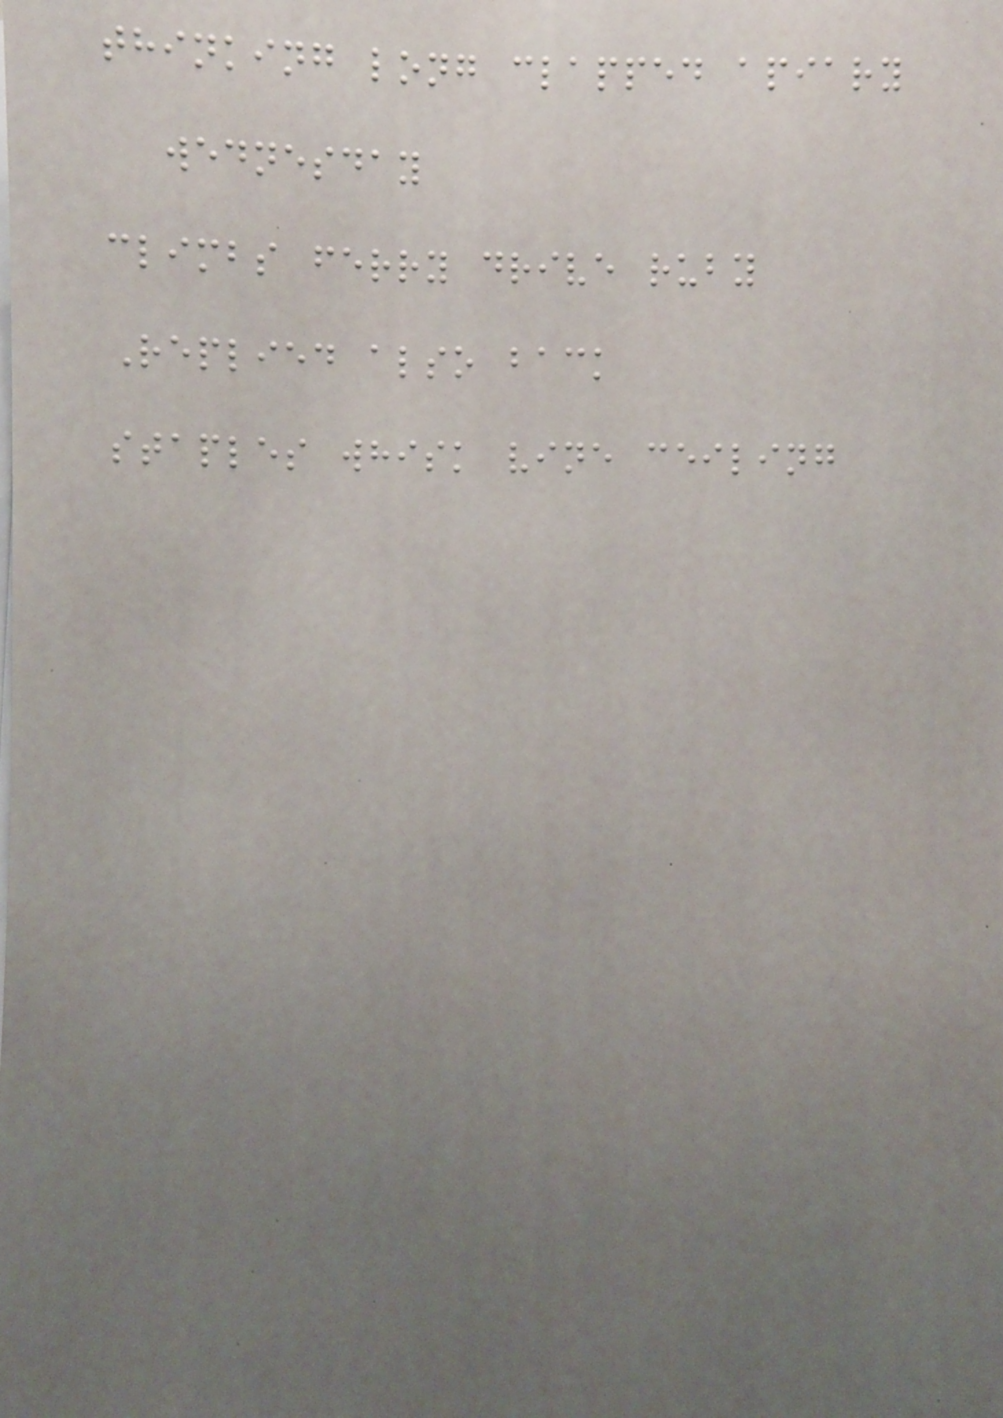thinking long clapped apiary
wednesday
climbs ferry drive ruby
Replied also back
staples whisk vine ceiling
